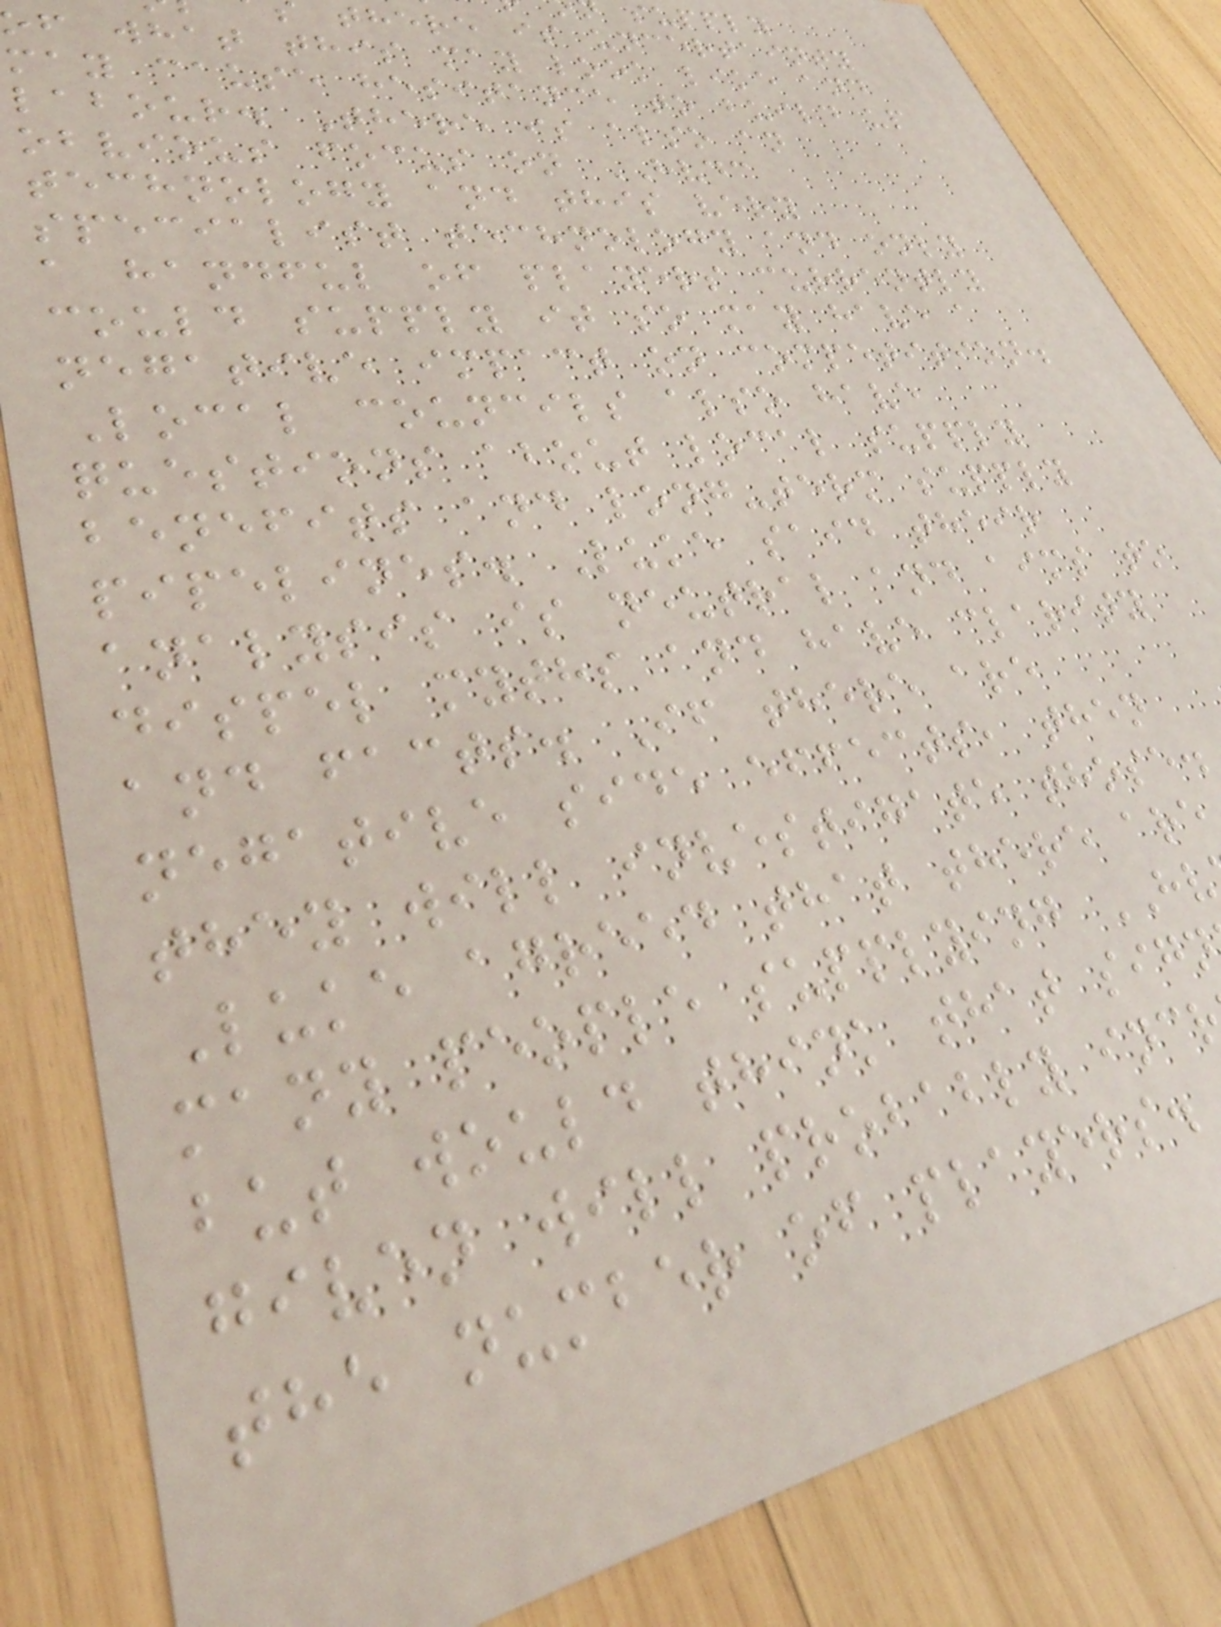there is uncertainty
f what this may look like and
may cause hesitance to build up
labour. There is also an
obvious focus on HVDC
technology and this very
specialist technology and only
a handful of players currently
could supply it so may have a
negative impact on competition.
Local councils also have
questions about local supply
benefits and long-term supply
pipelines. Luke said their
analysis is neutral and aims to
dispel myths and have clarity
and facts. If there are
negative side effects, then
they will investigate those.
Luke agreed that there are
many people supplying HV
but would think that sig
given will probably inc
the number of players.
